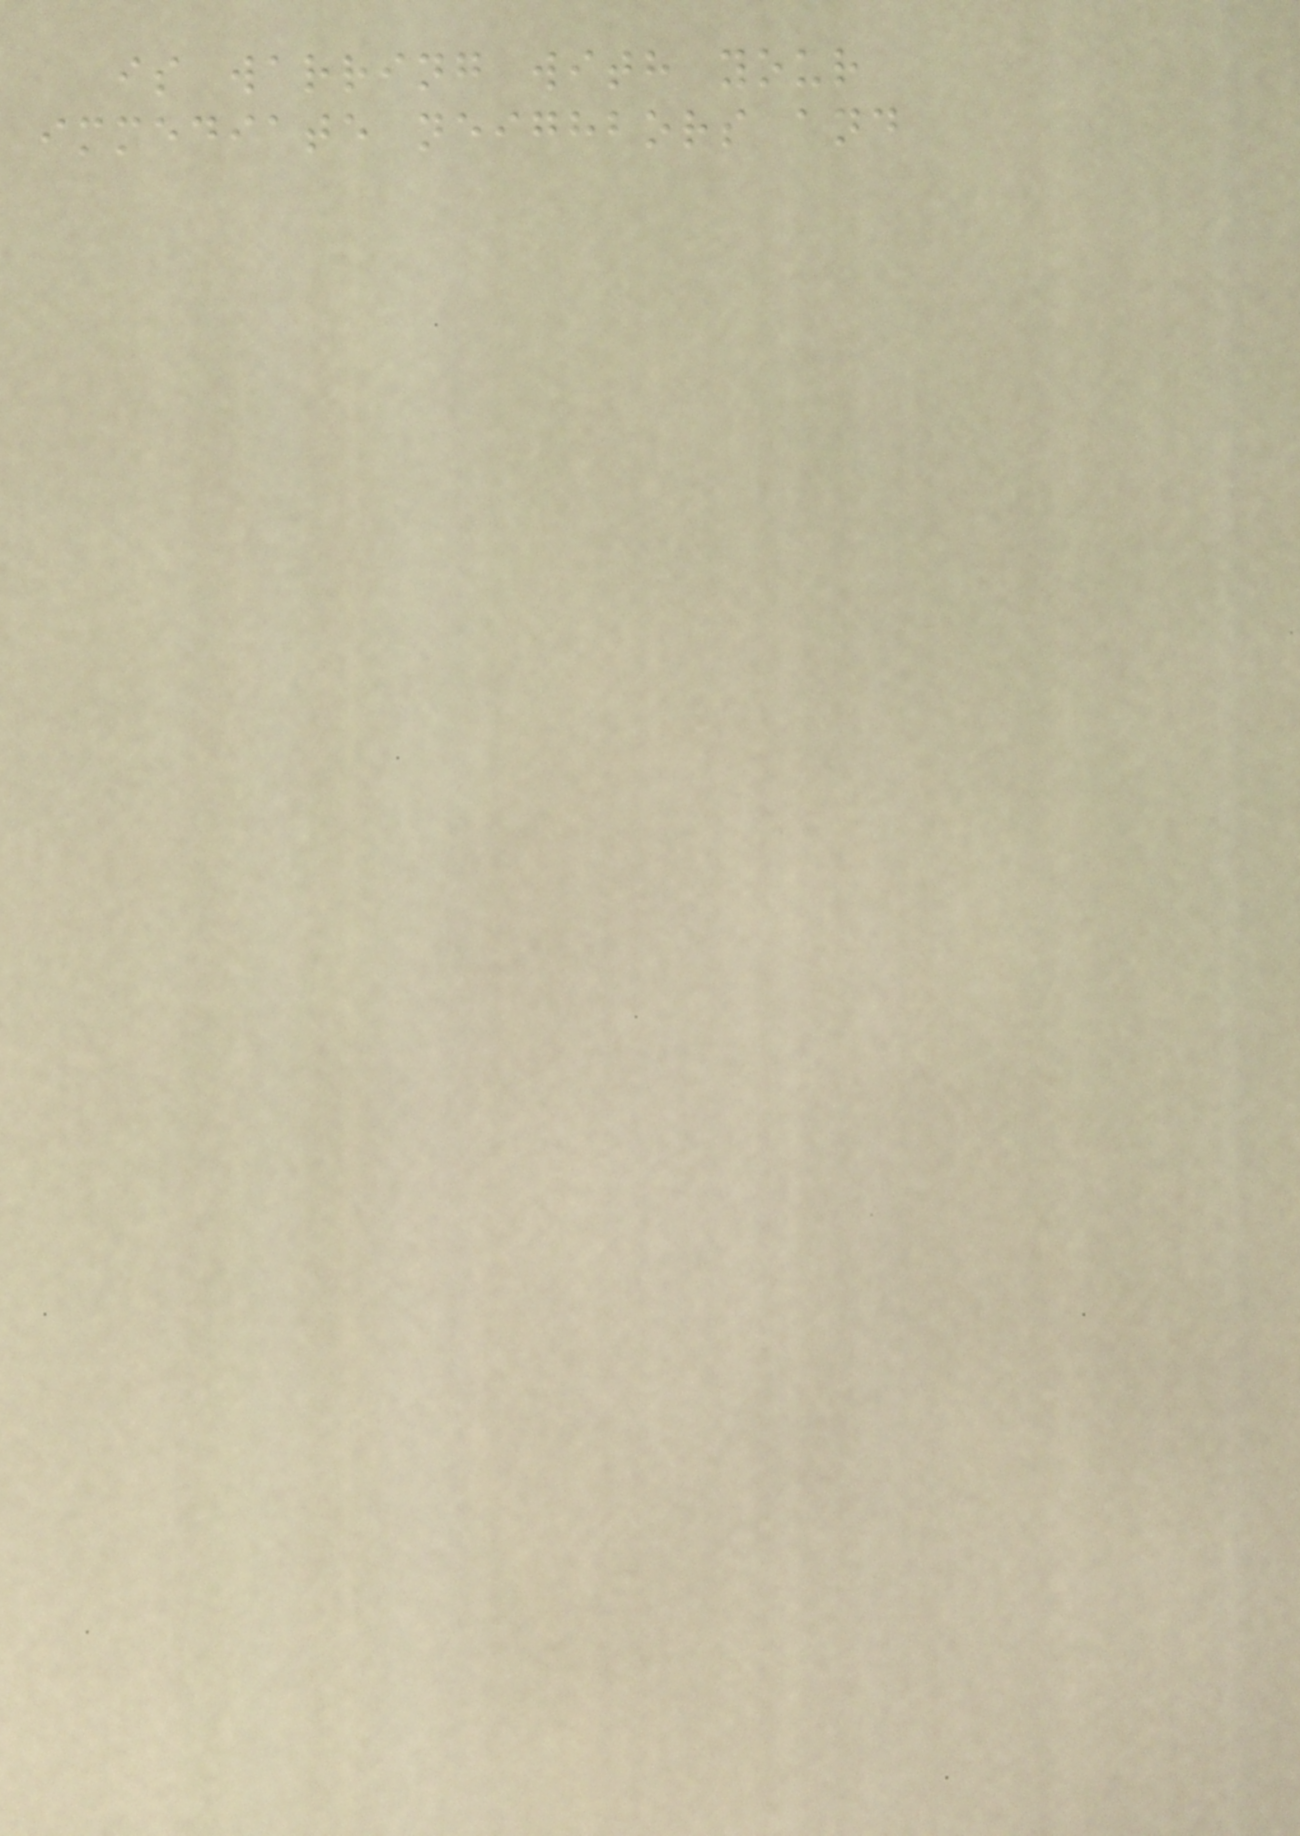is warring with your
immediate neighbors and
